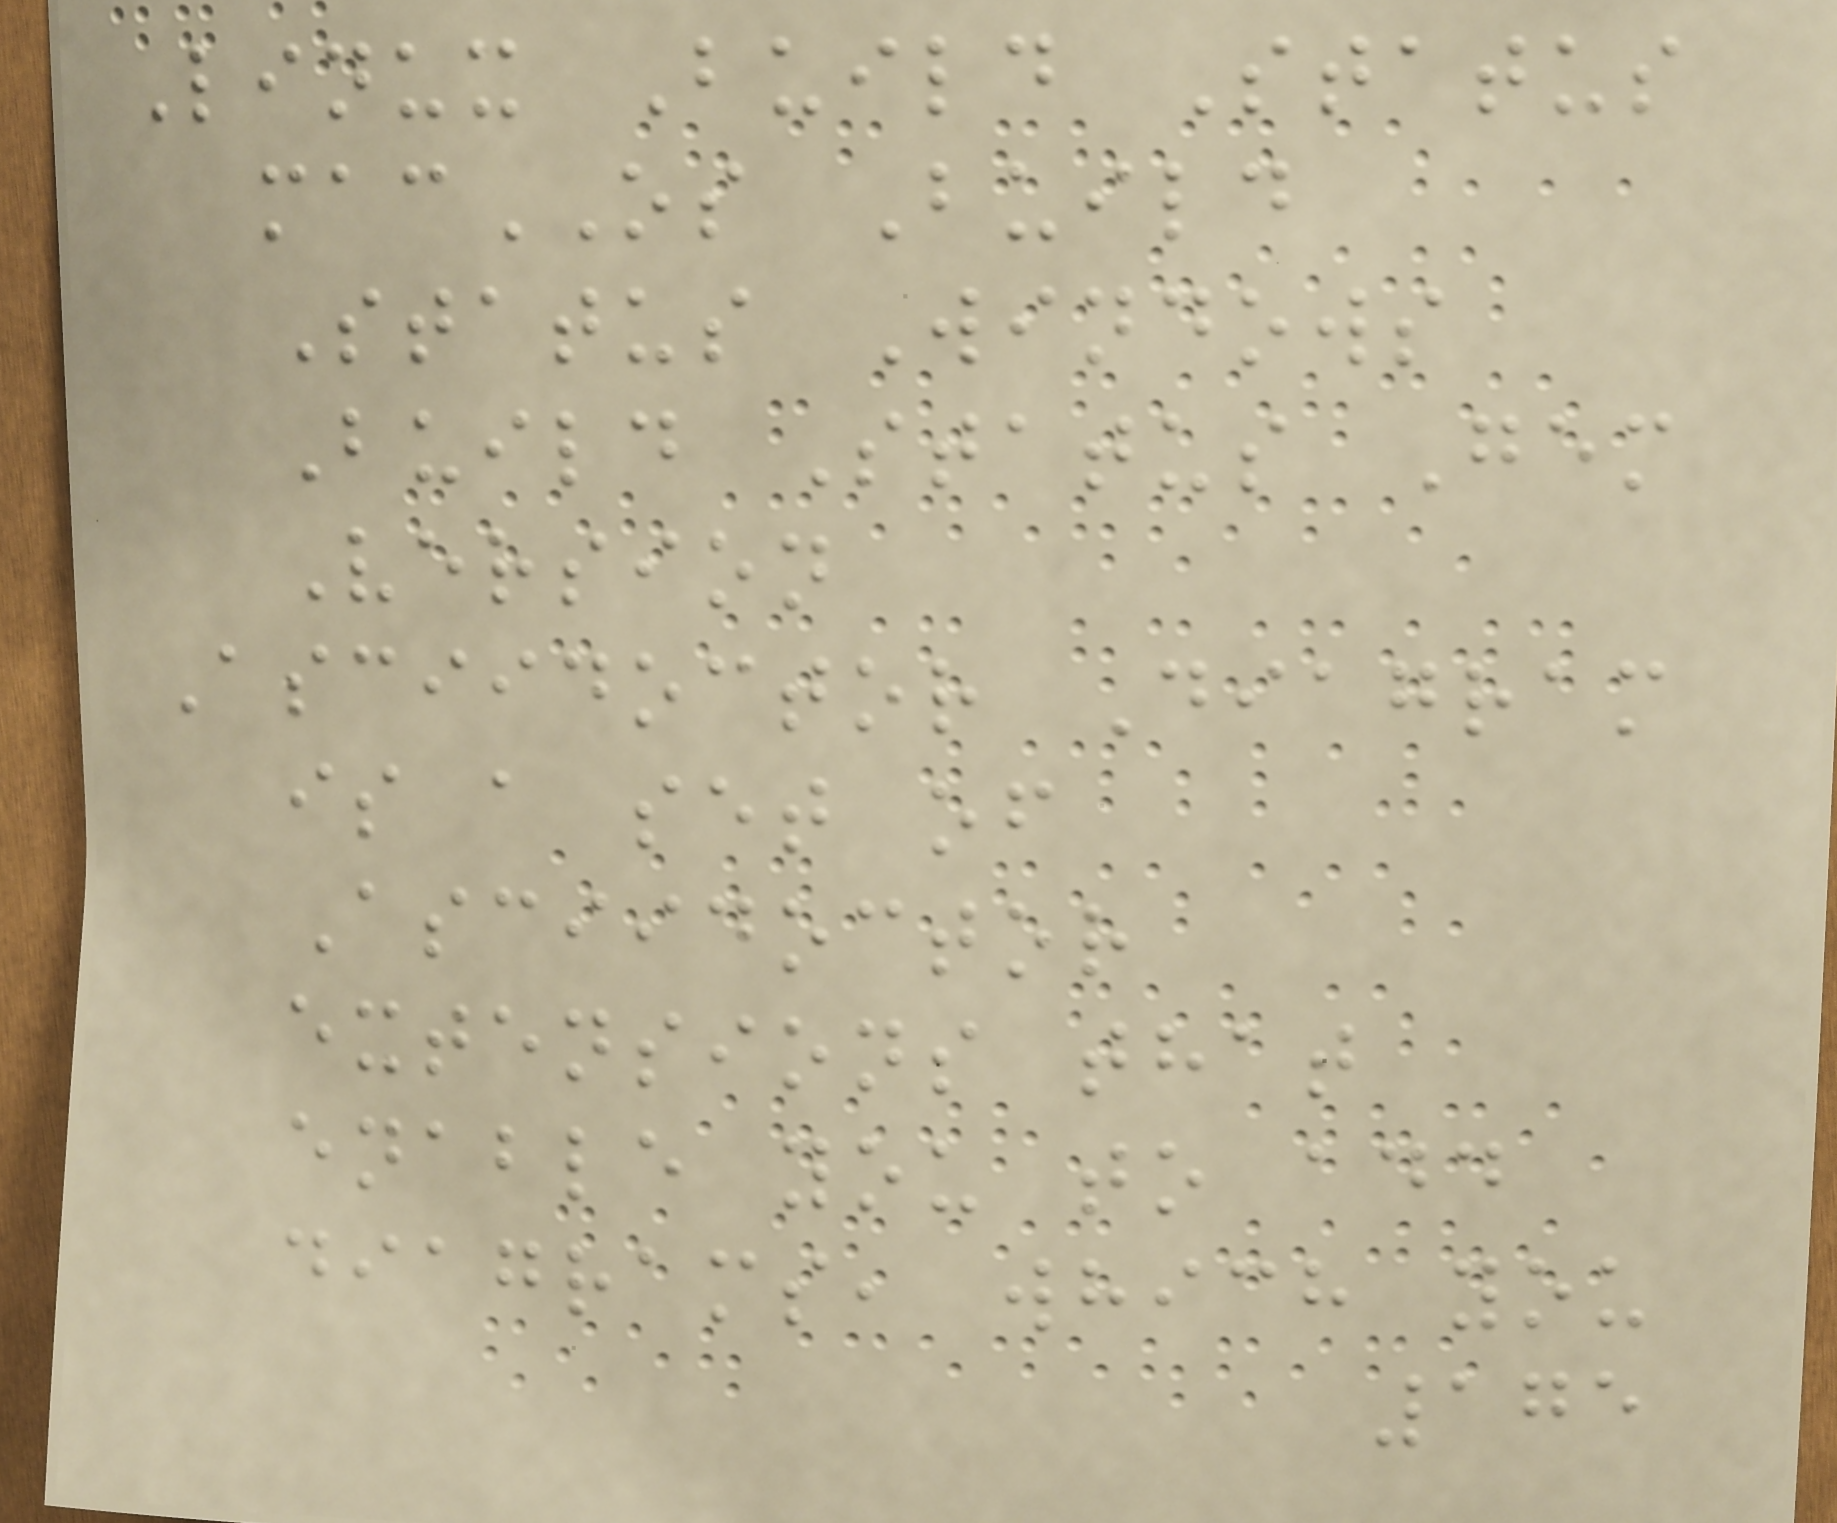Linux Build Status
macOS Build
Status Windows
Build Status Gem
Version
Asciidoctor Diagram
is a set of
Asciidoctor
extensions that
enable you to add
diagrams, which you
175
